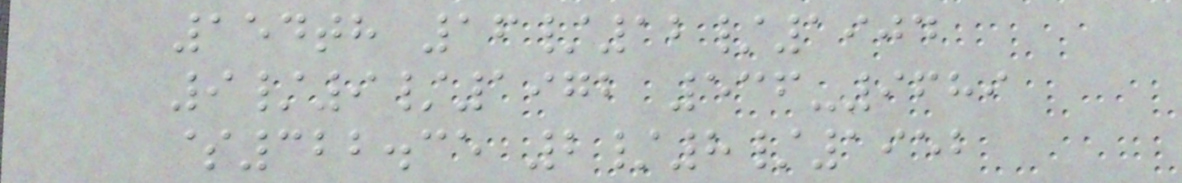154th 16/12/1904
9/9/1972 536-9689
$322.35 2/8/1952
